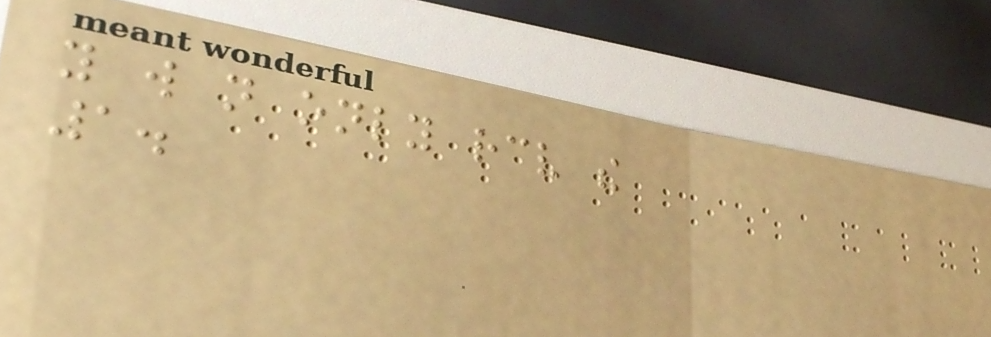you will not only receive the
1.
